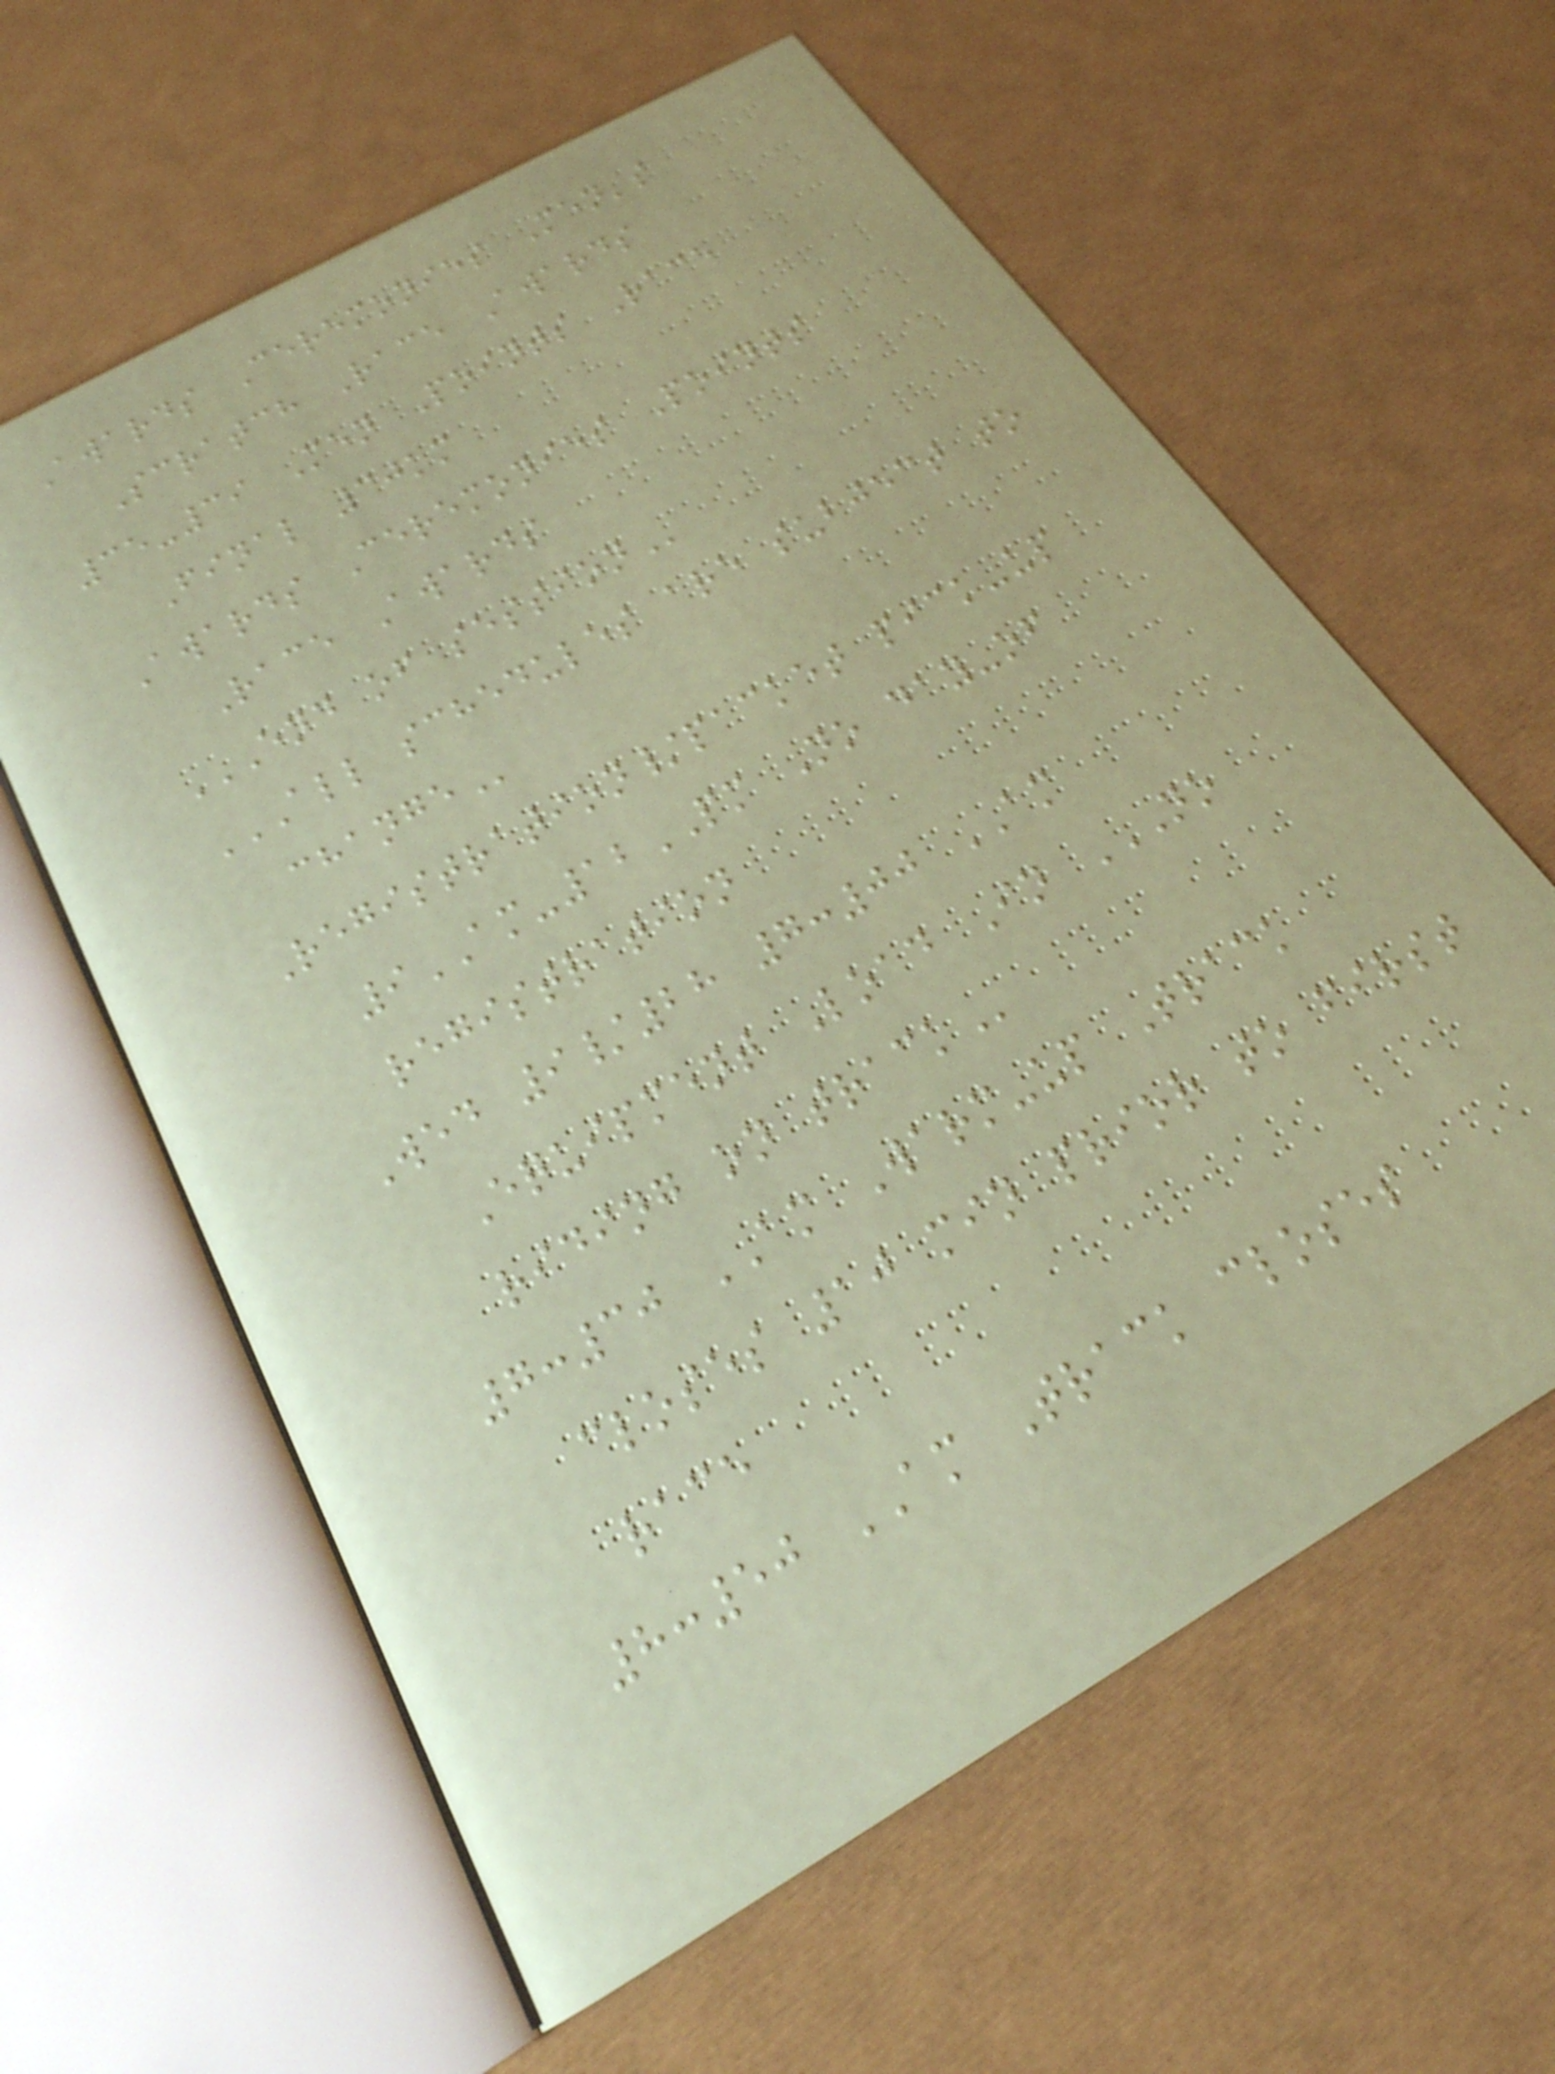Awards Ceremonies Men's
Scratch Race Awards
35-39 Men Points Race
Final 30km
Awards Ceremonies Points
Race Awards
END OF SESSION
ALL SCHEDULES ARE SUBJECT TO
CHANGE
Registration/packet pick-up
9AM-12PM No day-of
registration
Wed 9/28 7:00 AM
Equipment Load In NO
RIDING ON TRACK
7:30 AM Warm-up Track
closes 10 min prior to first
race
8:50 AM Track closes
